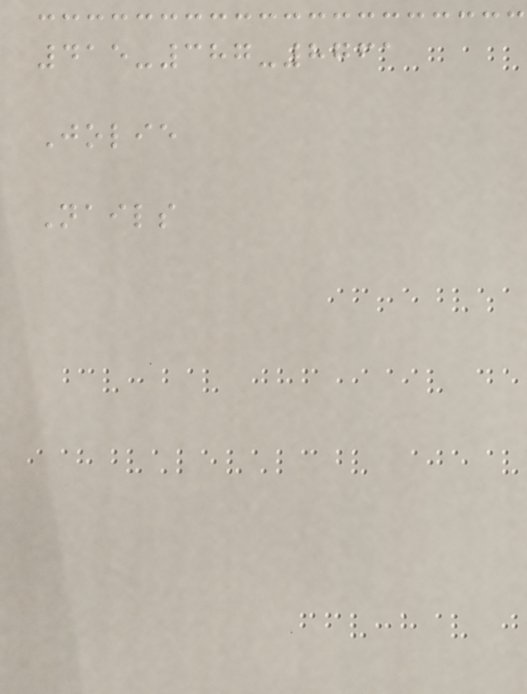415-387-8761
Jolie
Nails
